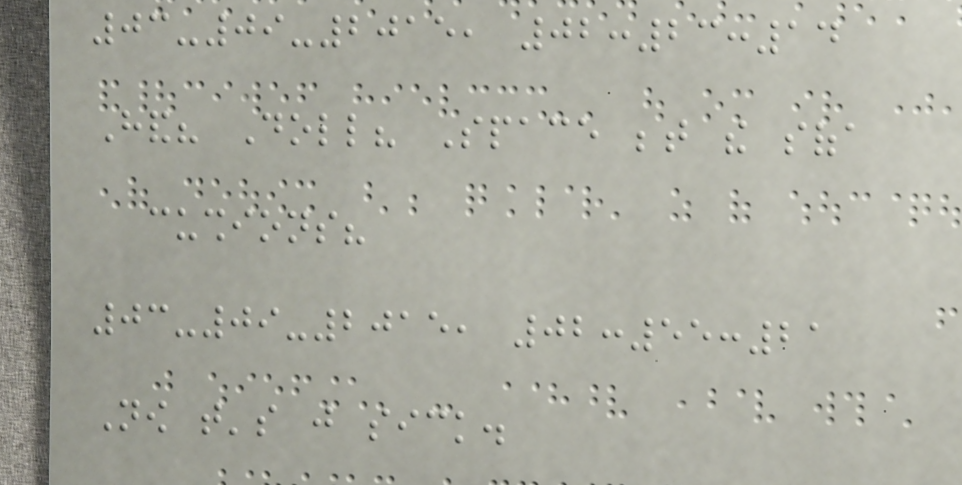03-09-2015, 02:23:14
Hand? Doll? Space between the sofa
cushions?
03-09-2015, 02:55:21
Now that's just sick.
